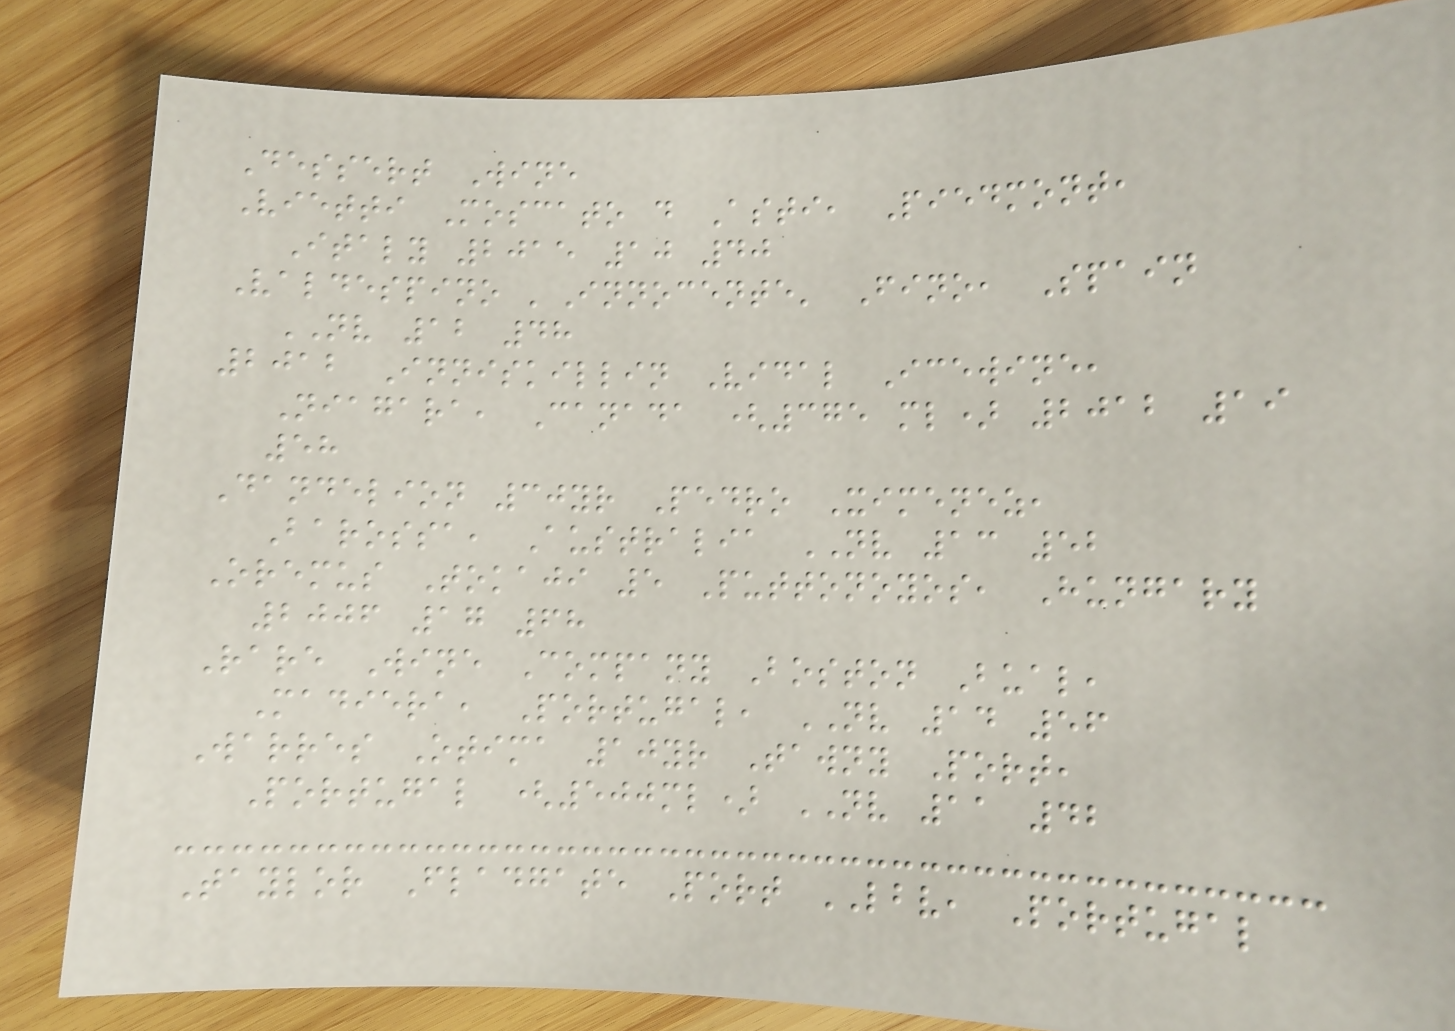Dessert Wine
Vietti Moscato d Asti, Piedmont,
Italy 2015 10 40
Valdespino 'Innocente' Fino, Spain
NV 12 48
2012 Inniskillin Vidal Icewine,
Niagara, Canada (375 ml) 2012 19
58
Dandelion 30yr Pedro Ximenez,
Barossa, Australia NV 13 52
Oremus Tokaji 5 Puttonoyos, Hungary
2006 17 68
Rare Wine Company Boston Bual,
Madiera, Portugal, NV 14 56
Warres Otima 10yr Tawny Port,
Portugal (500ml) NV 11 42
Taylor Fladgate Port LBV, Portugal
